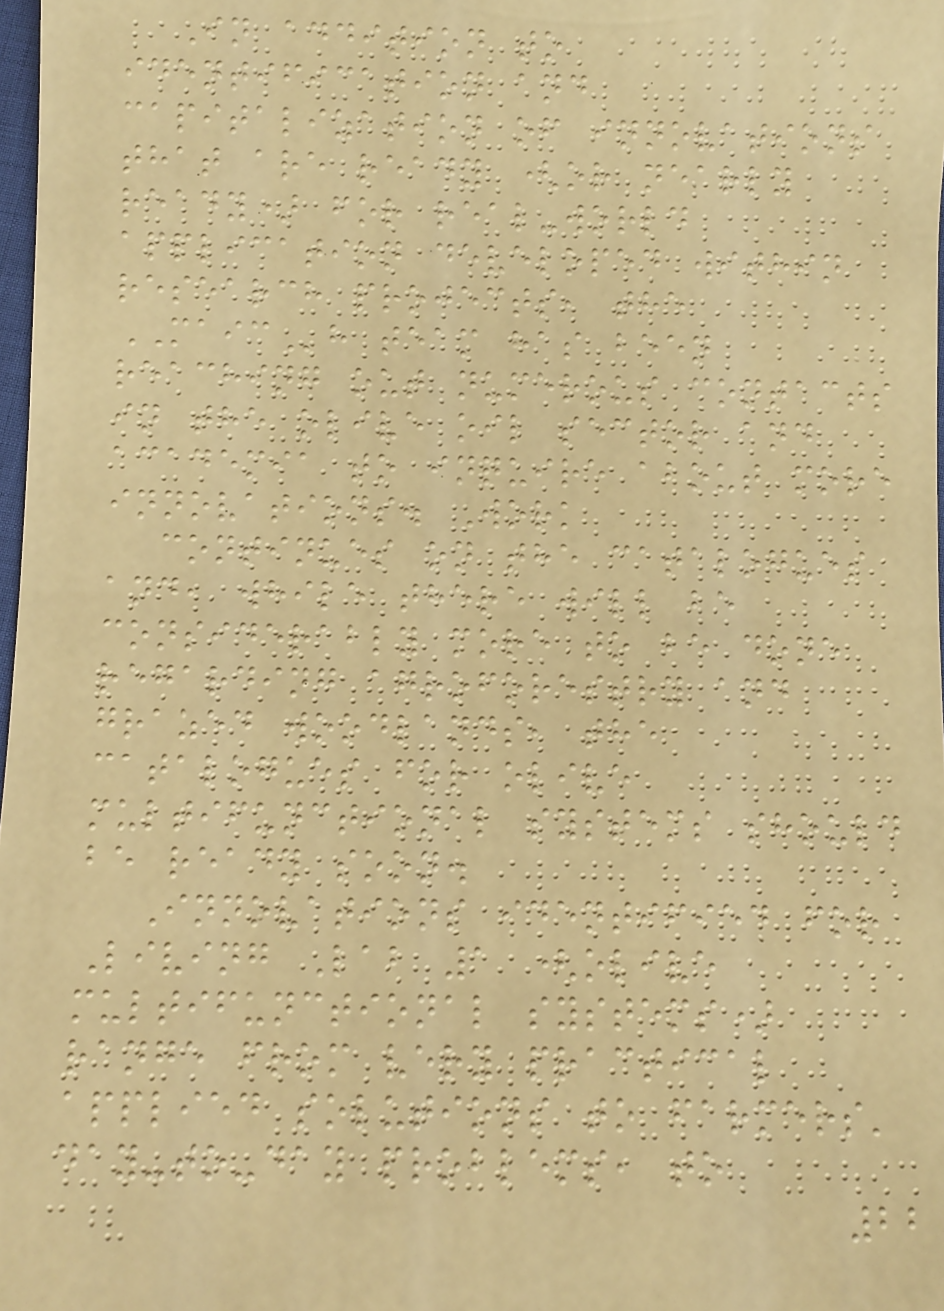In addition to
identification and
capitalization of innovations
that are ready (or nearly
ready) for real-world
application developed within
research projects, the
MAICh team has been
reaching out numerous contacts
in the olive oil sector and
academia to inquire about more
innovations. Work
continues on the catalogues
and, while there will be
considerably more to be done
regarding agroforestry and
grazed woodlands, the
catalogues for olive
multifunctional systems should
be ready soon.
Innovations identified for
Living Lab 1 (olive
multifunctional systems)
range from very practical
applied solutions to farmers'
day-to-day problems, to
22
